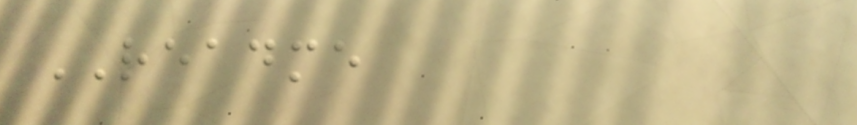README
